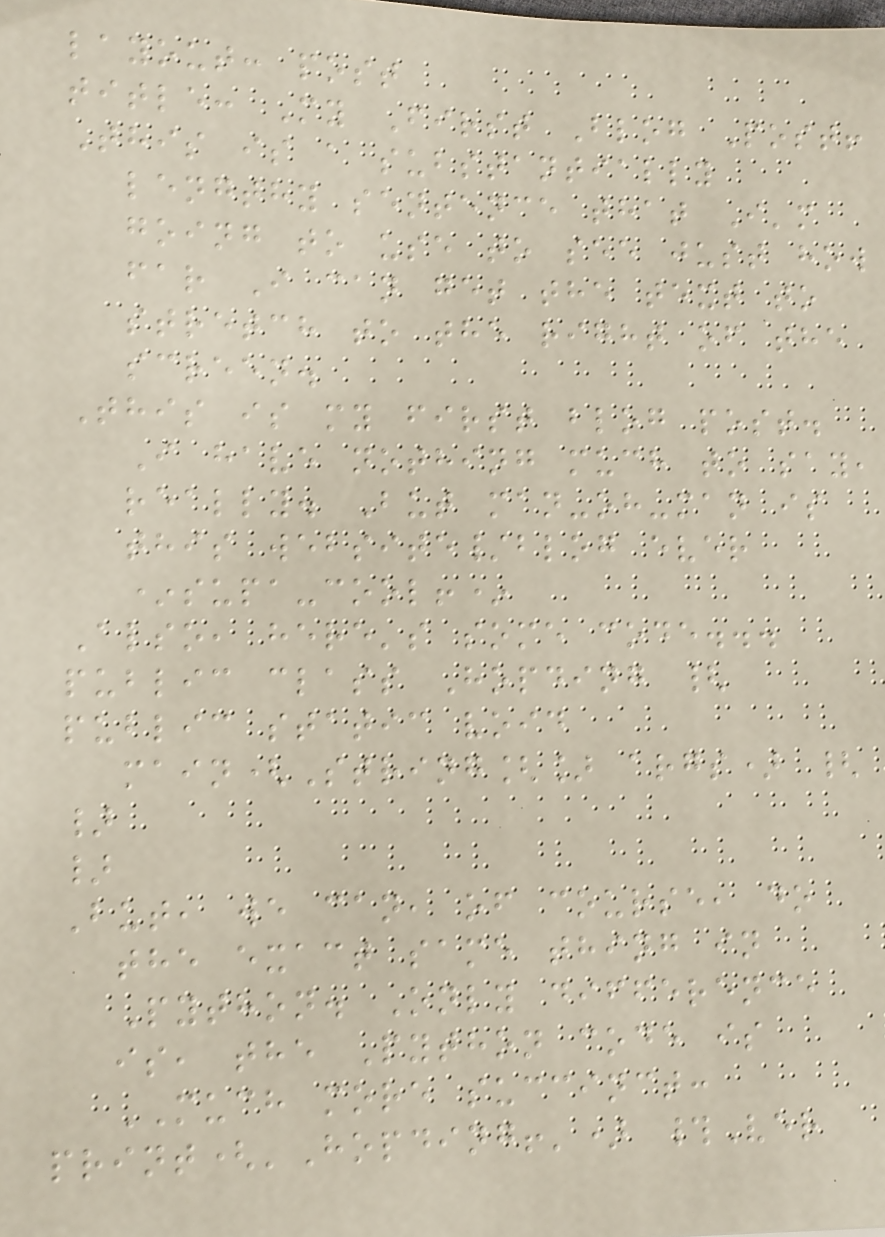layout: post
title: My First Blog Post!
This is a substantially
lengthy sentence that I'm
going to use to see just how
far I can get the text to
stretch to the right of the
screen.
This is my first blog post.
I have nothing much to say,
really. But man-oh-man is
this website/blog ever
*supa-cool!*
Also, here's some code...
public class Hopding {
public static void
main(String[] args) {
}
}
But, we can, of course, do
the exact same thing in
Python. Only difference
is, the Python code is
MUCH more succinct:
print('Hopding!') #Ver
